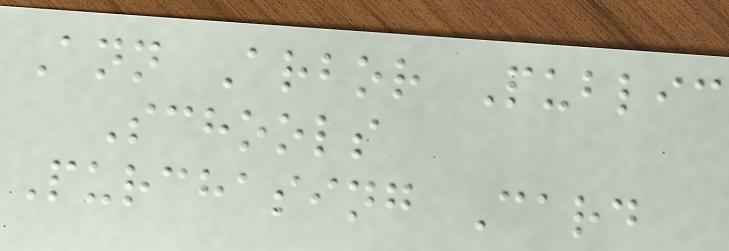Ann Arbor Public
Schools
Purchasing Card
